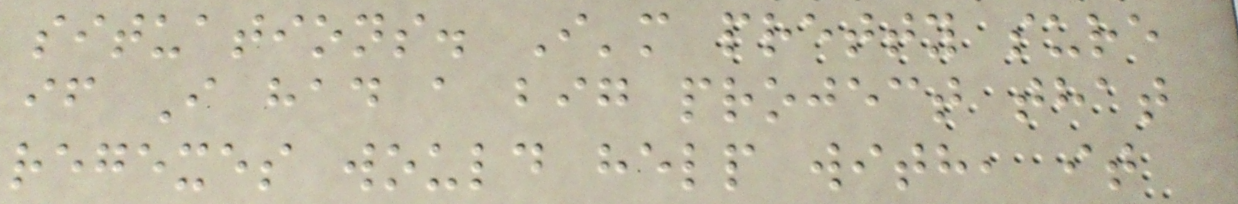situations. I'm pretty sure
if I had a big project that
regexes would help with, it
